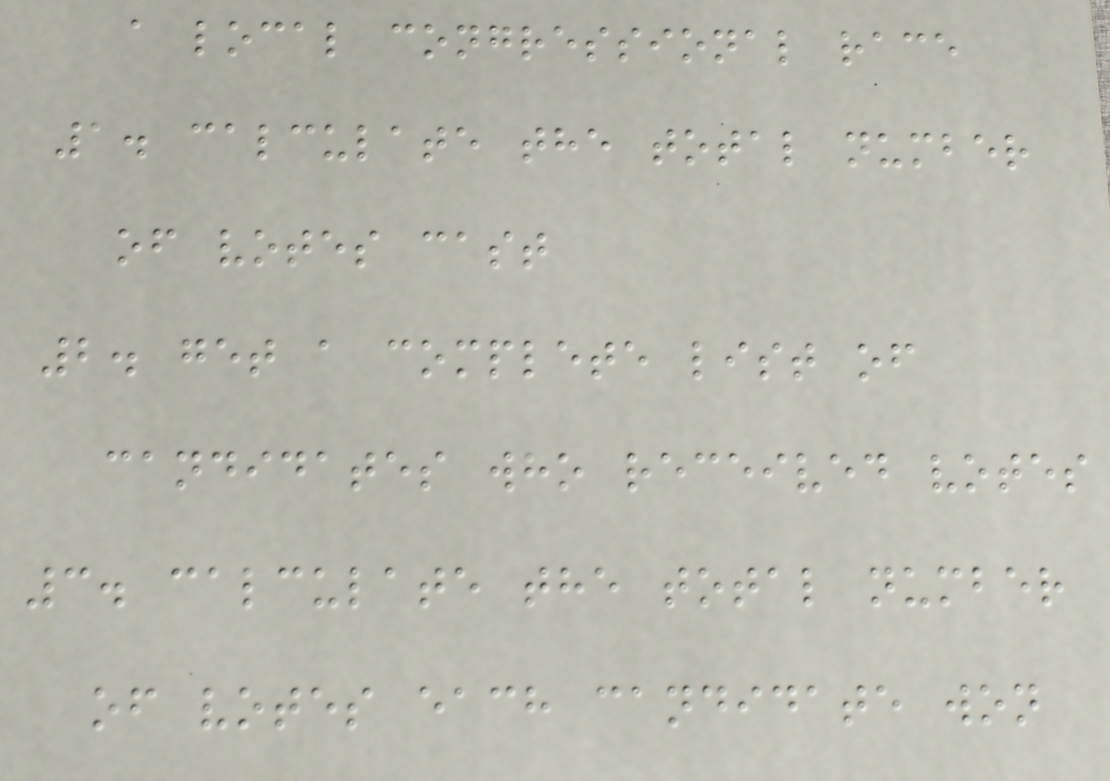a local congressional race
1. calculate the total number
of votes cast
2. get a complete list of
candidates who received votes
3. calculate the total number
of votes each candidate won
